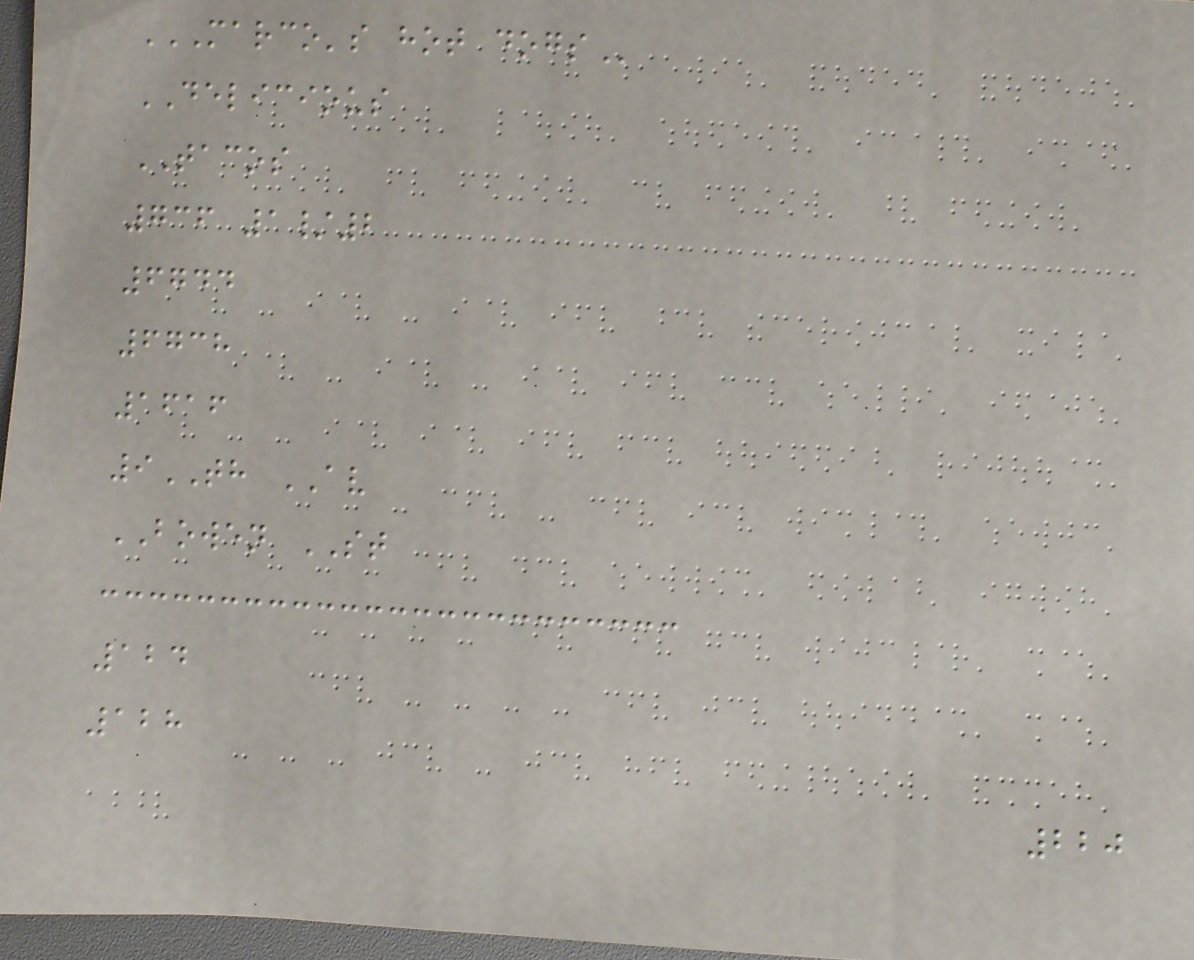MARCO'S HOT DOGS
DELICIOUS
TACOS
736 1/2
6744
6738
1616
9TH AV
BOWEN ST
124
128
220
